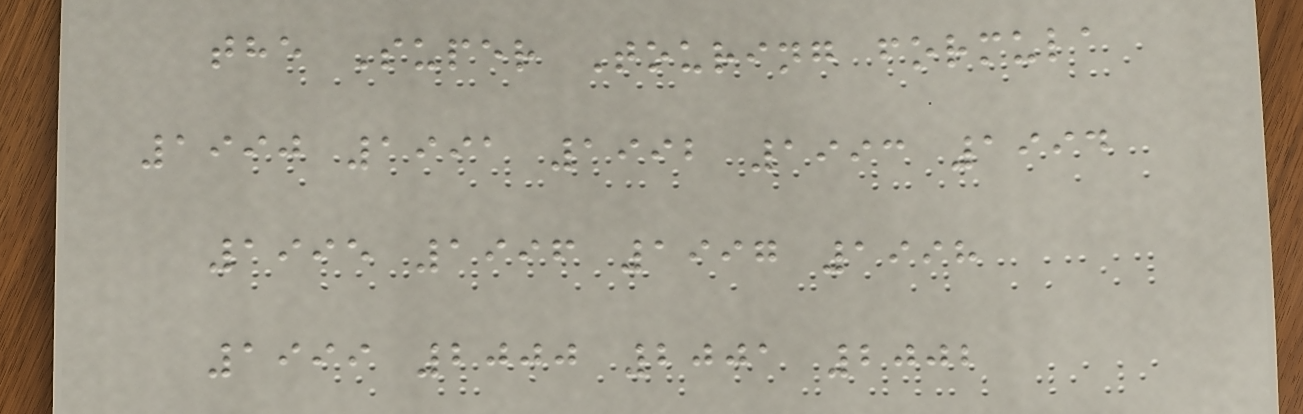the Super Touring formula
1990 1991 1992 1993 1994
1995 1996 1997 1998
1999 2000 2001 2002
